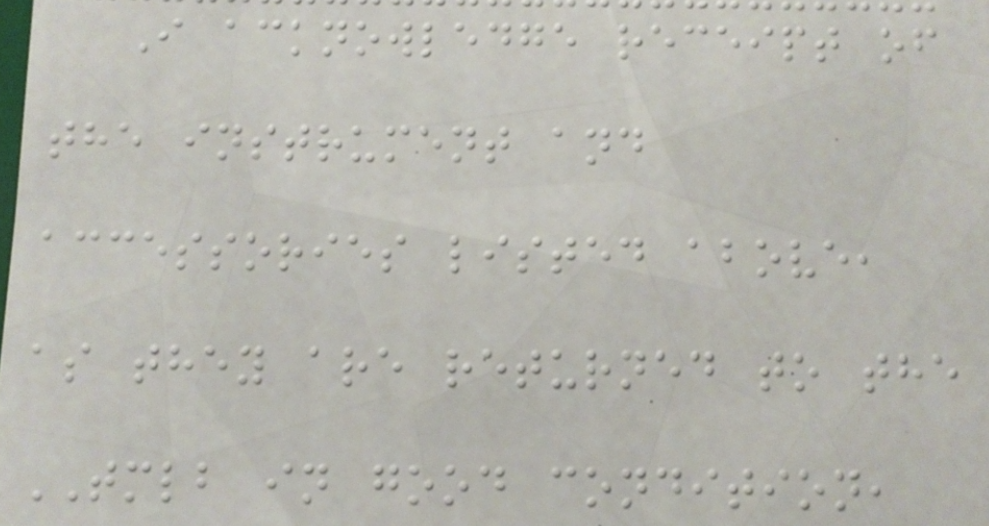I acknowledge receipt of
the instrument and
accessories listed above,
as they are returned to the
TMLB in good condition,
